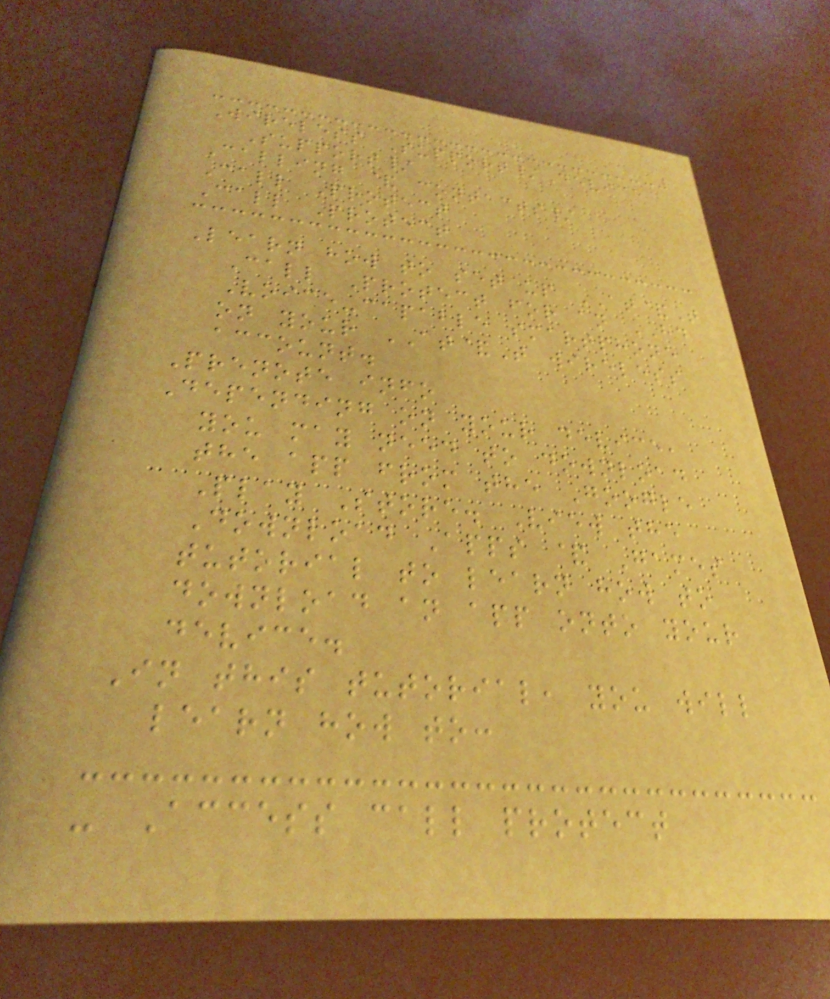Wireless Support/Device
Support/
Calling & contacts/
Call Protect
Call Protect
Learn how to set up AT&T
Call Protect for an HD
Voice-capable smartphone
on your AT&T wireless
account.
Prenote info
Depending on your device,
you may need to download
the app from the Google
Play Store. View the
Download Apps & Games
tutorial to learn how to
download an app onto your
device.
In this tutorial, you will
learn how to:
- Access call protect
